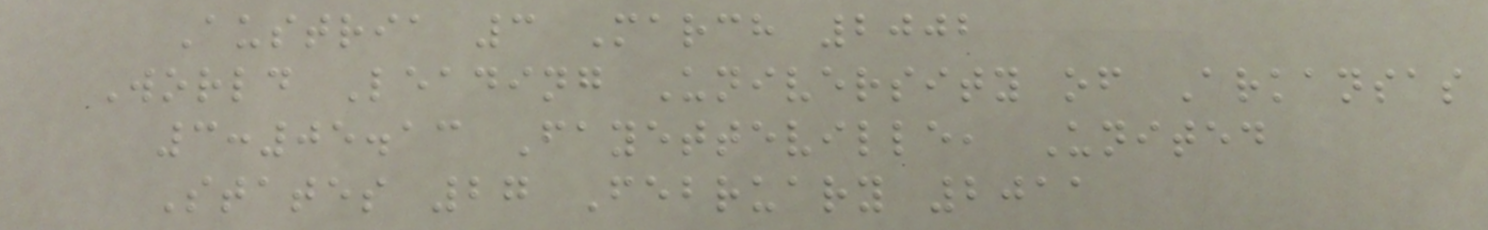Austria 3 March 2002
World Leading University of Arkansas
3:05.13 Fayetteville, United
States 27 February 2011
